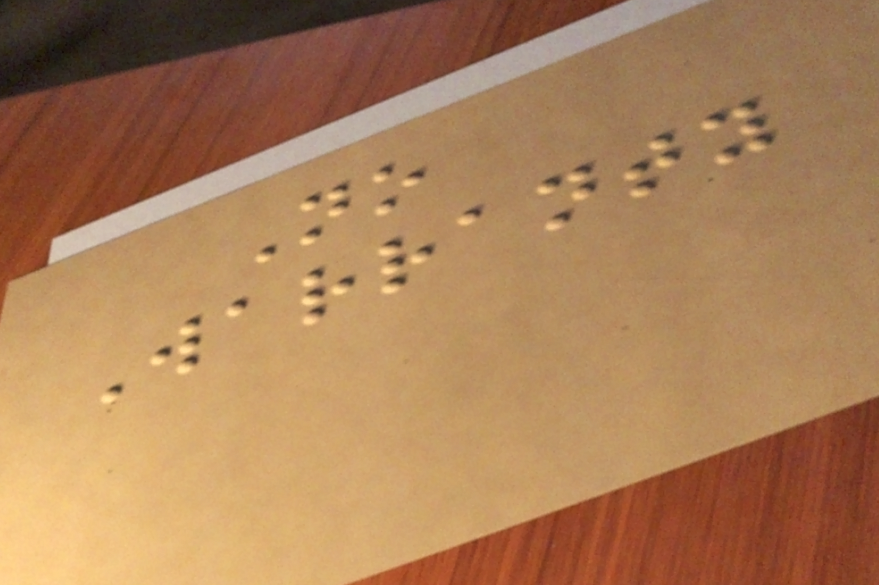No
Warranty
